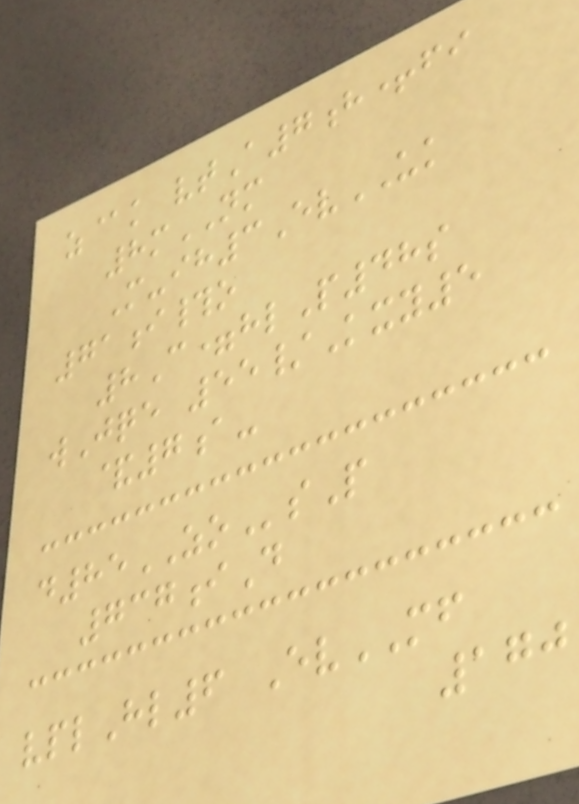z@k vtA7h+fi
8mNM
M-ih3EvUK
71i#o
8C=hlP48s
wJqe 55/Kxy5
&7a-
d85ZOsP
737iD
vplHl6 EvMF
170
